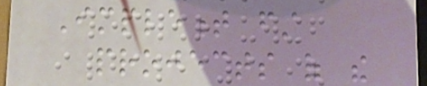Implement first
projects of the
